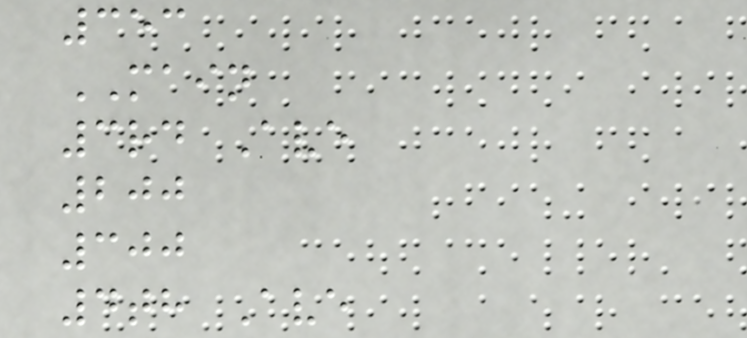353
MAIN
3rd Ave
200
300
4th Ave
